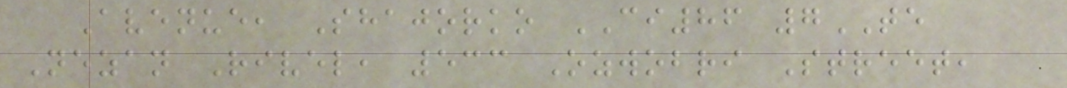Avenue, Shajorko CI86 7TE
Nezan Rivel, 533 Ozwobri Street,
